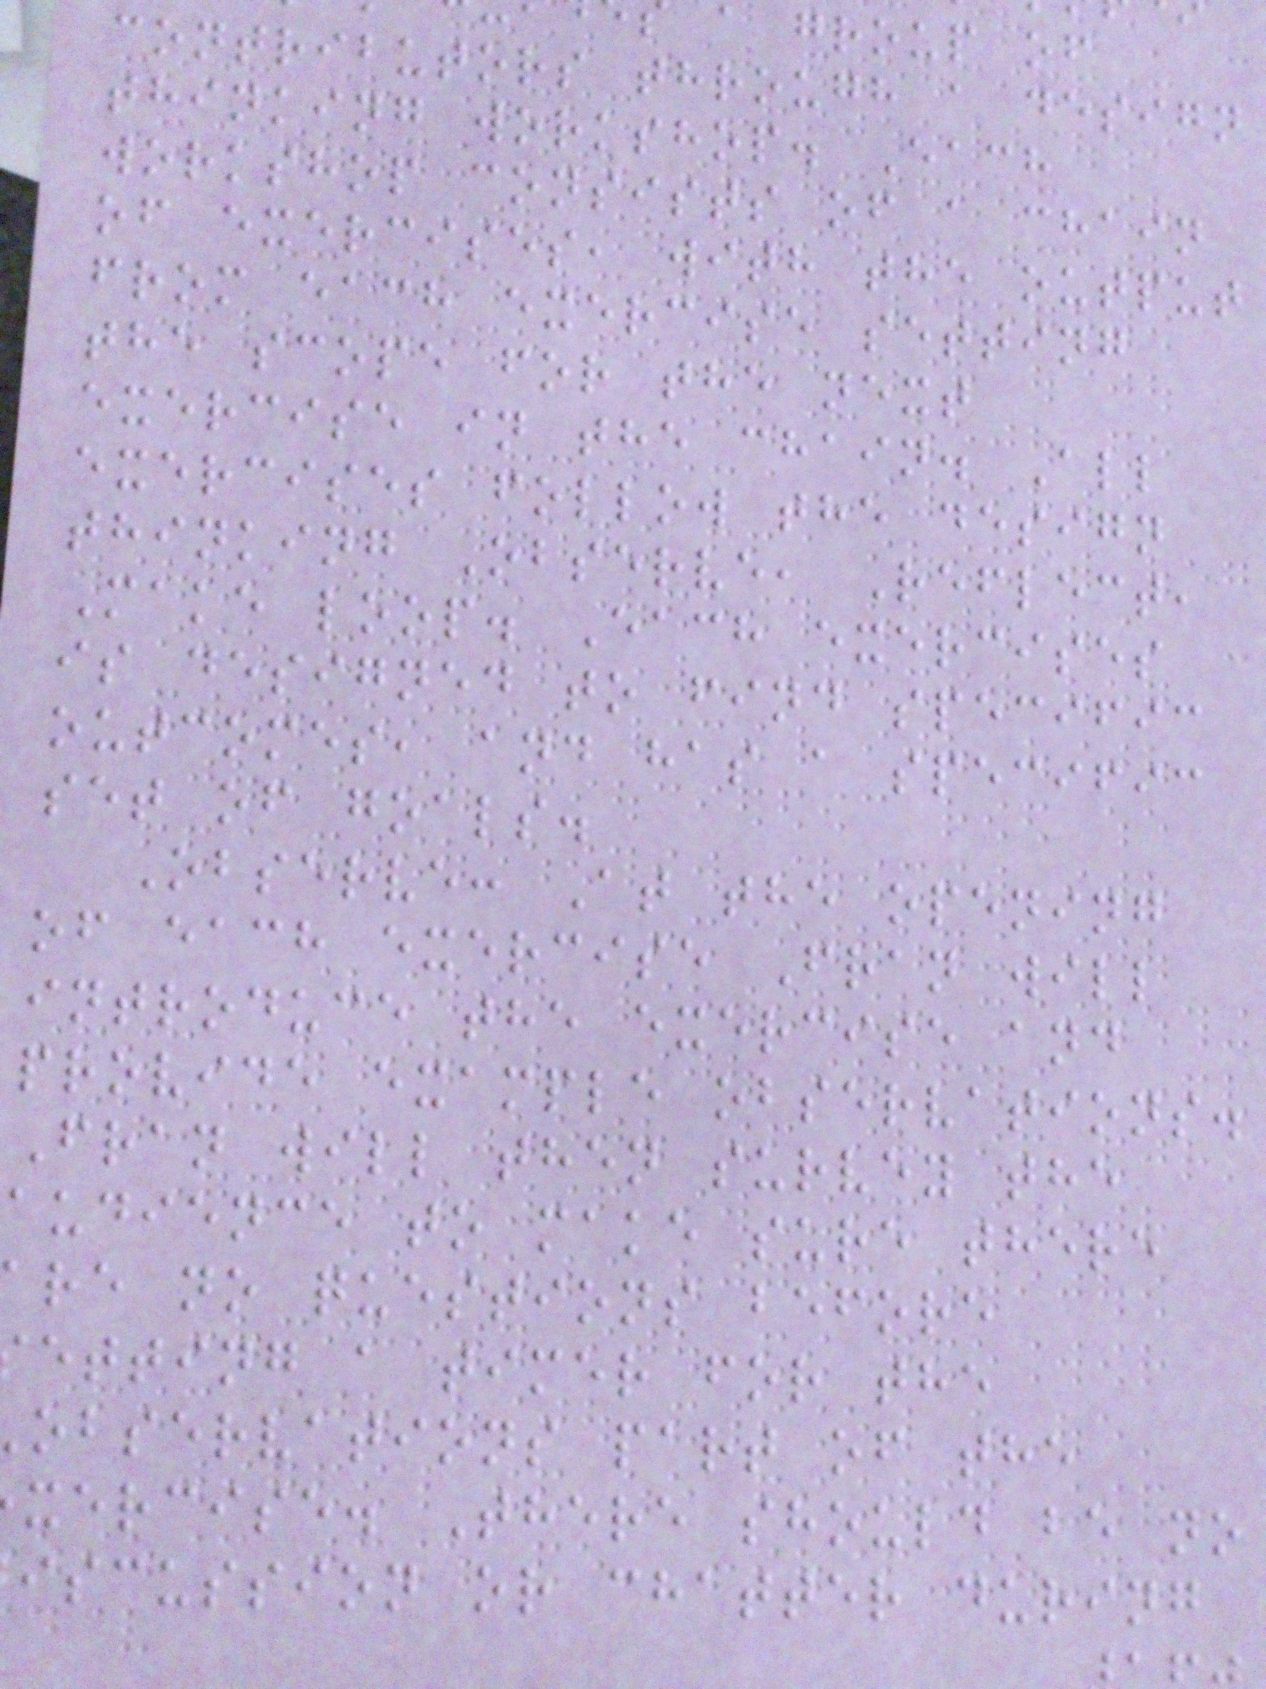a group of
contributors through a design
thinking workshop. Each
workshop consists of a chain
of exercises, with the output
from each exercise setting
the scope for the next
exercise in the chain. All
exercises follow the design
thinking Observe, Reflect,
Make loop. Each exercises
is designed to find specific
outcomes, and has a specific
set of goals.
Observe: At the opening
of each exercise Fran will
introduce the exercise and
provide example observations.
Fran will then survey the
audience to make sure there
re no questions before
etting a timer for the
observations part of the
xercise. There should be no
iscussion or chatter during
